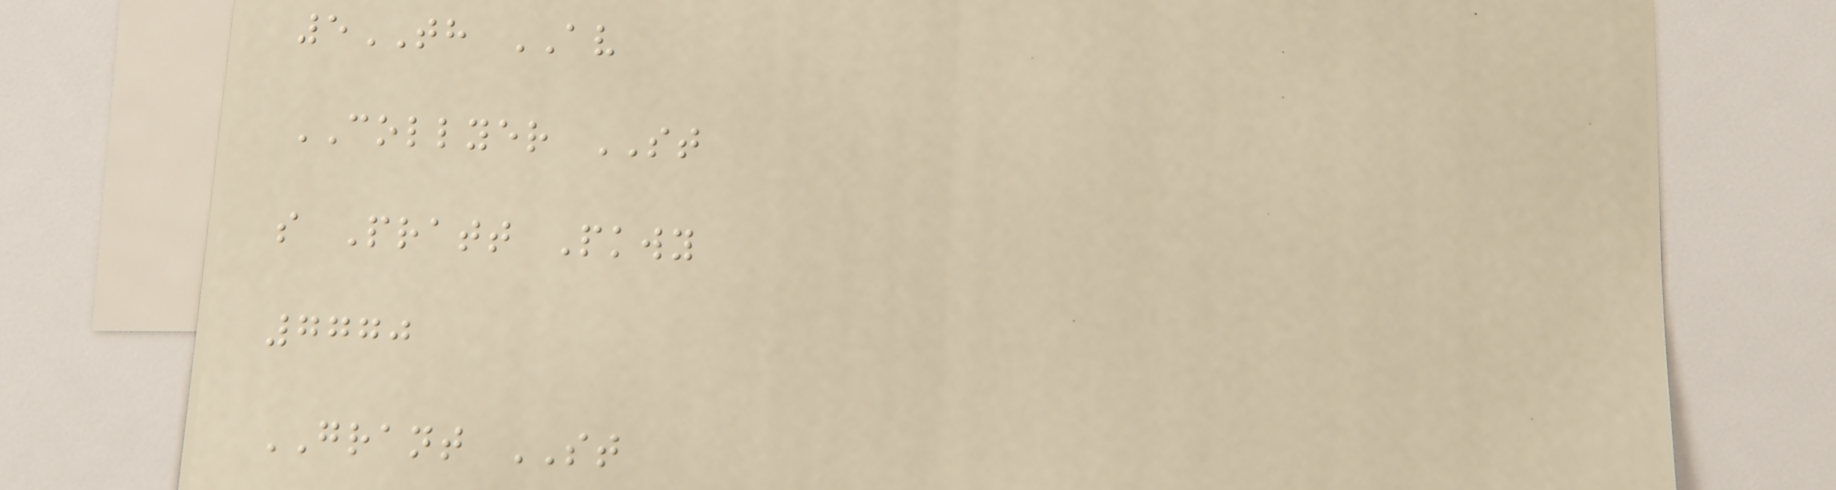5TH AV
COLLYER ST
s Pratt Pkwy
7770
GRANT ST
